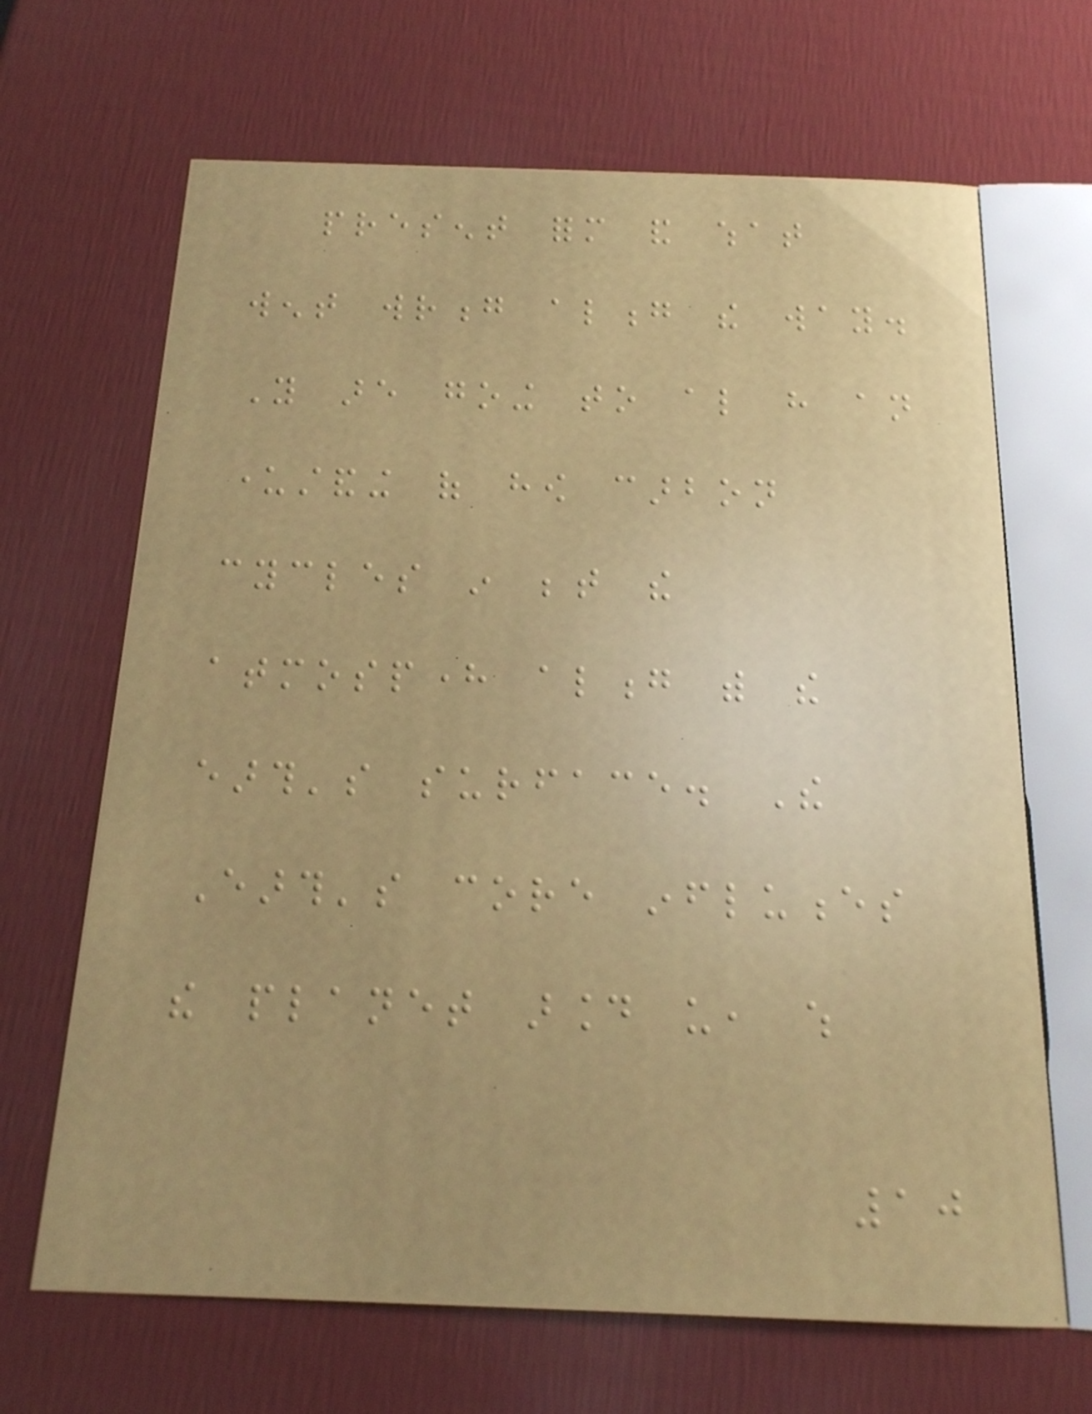present form and what
went wrong along the way.
You are going to also have an
understanding of how carbon
cycles in between the
atmosphere along with the
earth's surface. The
Earth's core influences
the planet around us, which
10
